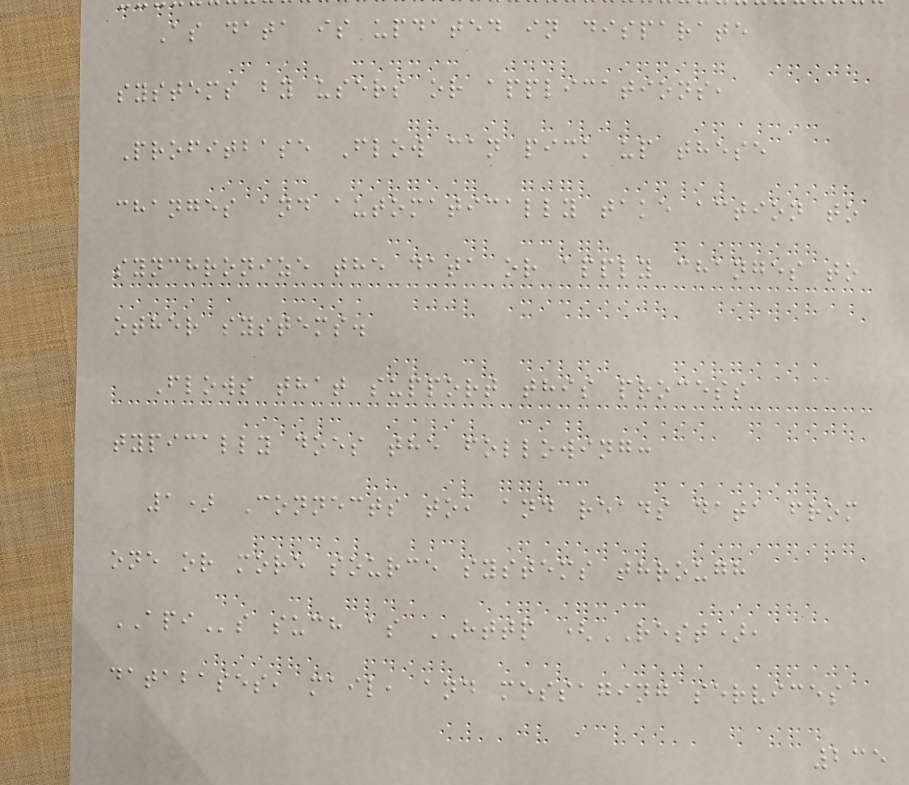As data is updated in disparate
systems by users or applications,
Profitbase Flow can pick up these
changes and automatically take action to
synchronize the data or apply changes to
other systems.
Flows that support this process
typically does the following:
1) Connects to, and reads data from
one or more source systems through
APIs such as HTTP (REST),
databases, mail, and messaging services
235
